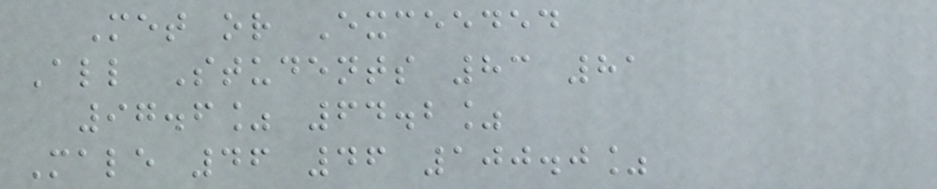Met or Exceeded
All Students 83 81
97.6% 64.2%
Male 46 46 100.0%
